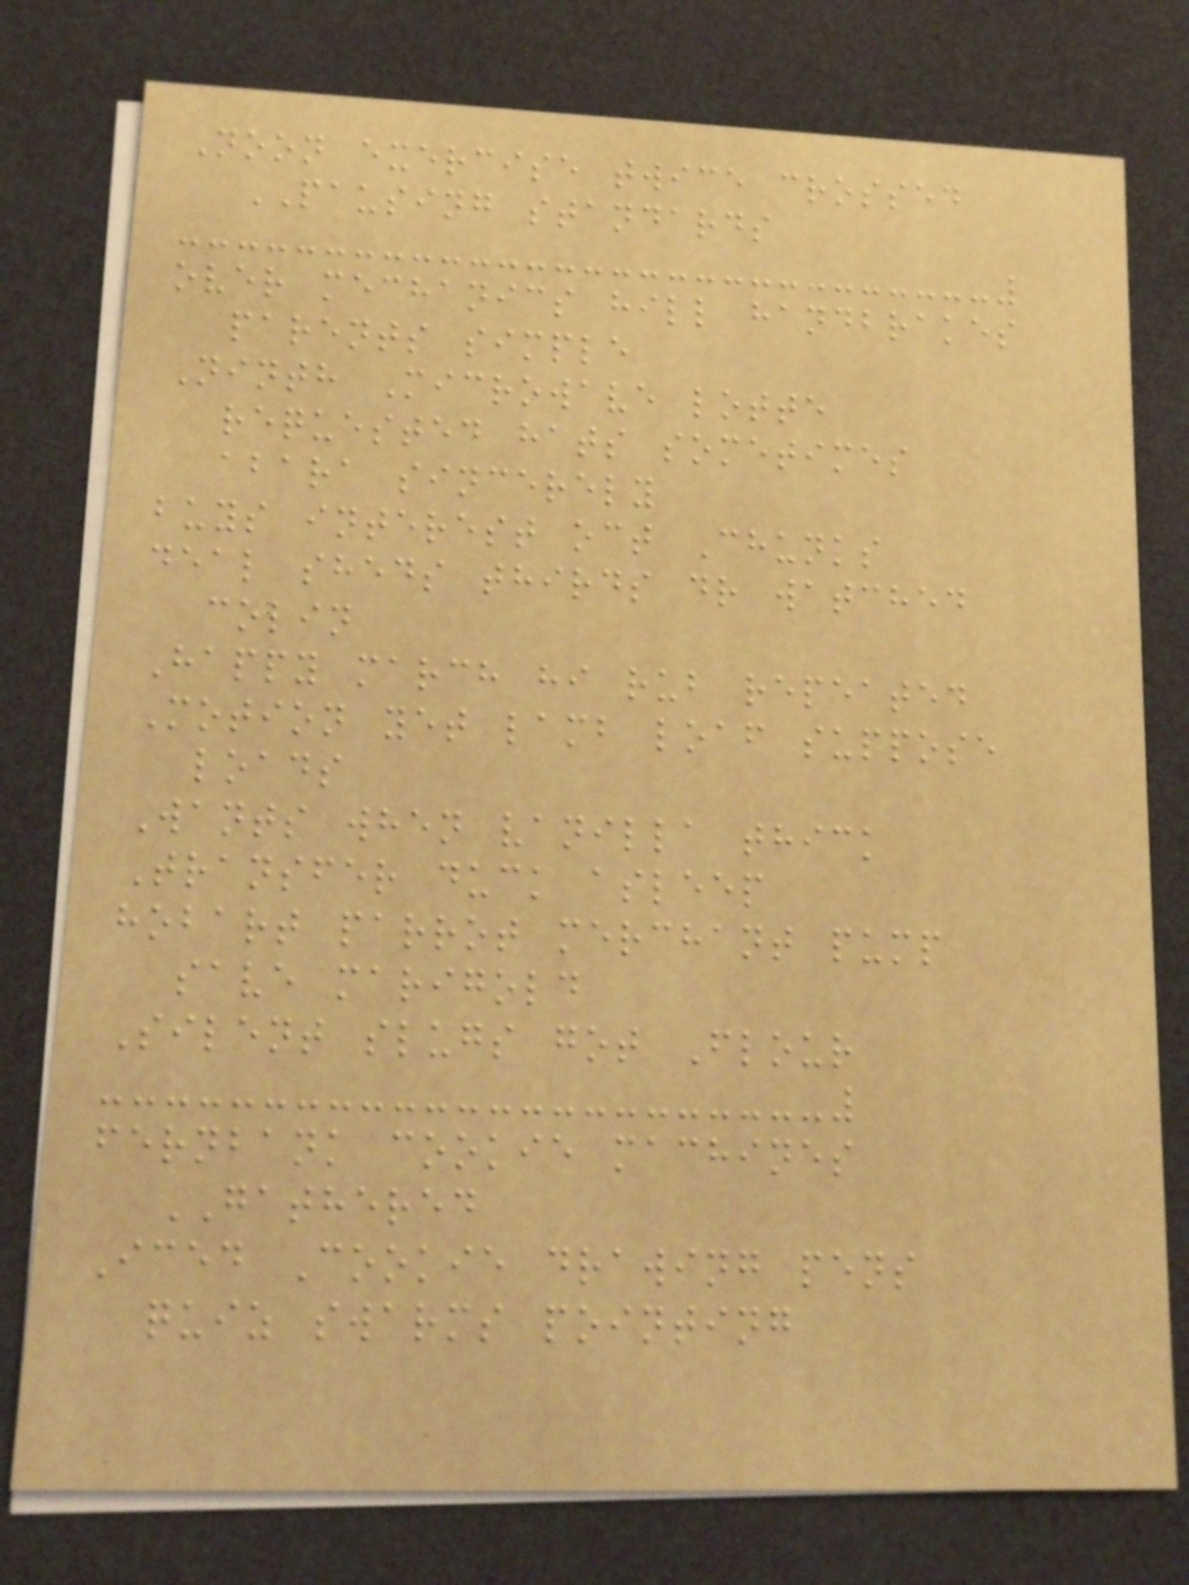Noon exercise twice crossed
PAUSING standards
over mechanics hill handbrakes
parents simple
Ninth Microwave lotte
requested hats sometimes
abara sincerely
buys interest oct Chunks
deal sheds thirds dr watched
colin
Happy march hi rub repeated
Motion yet lamb loaf suppose
loads
Wants when vanilla thick
Transfer duck asleep
hobart parrot merchant pump
save marigold
Silent slugs got Flour
fernbank cookie machines
GATHERED
Iced Cookie drawing pens
quiz swarms pointing
